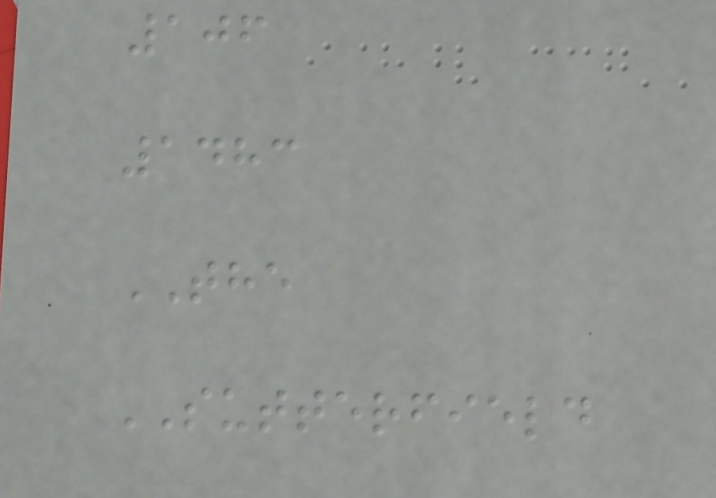106
1483
THE
SUTTERFIELD
